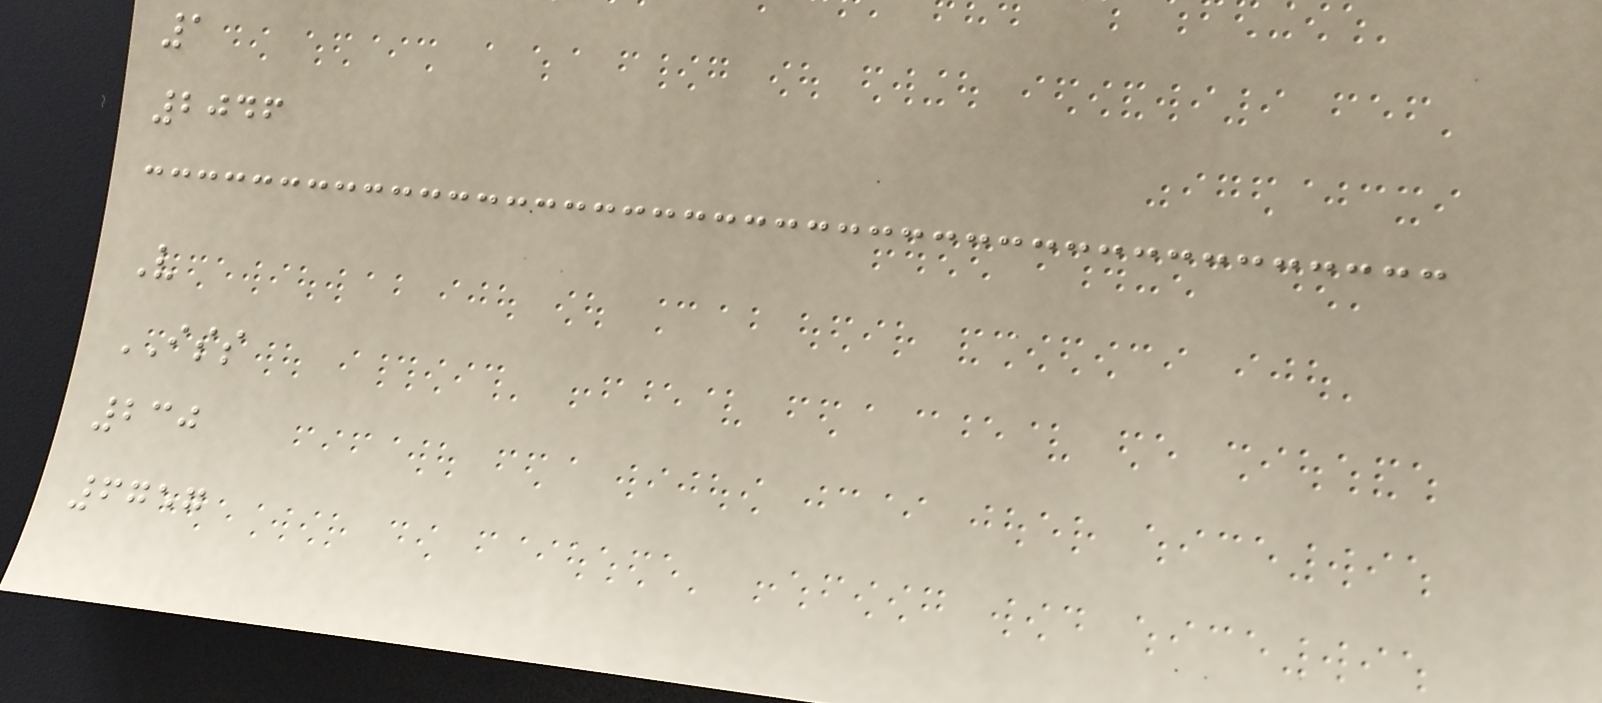1
2046
V
ISS
230
6757
